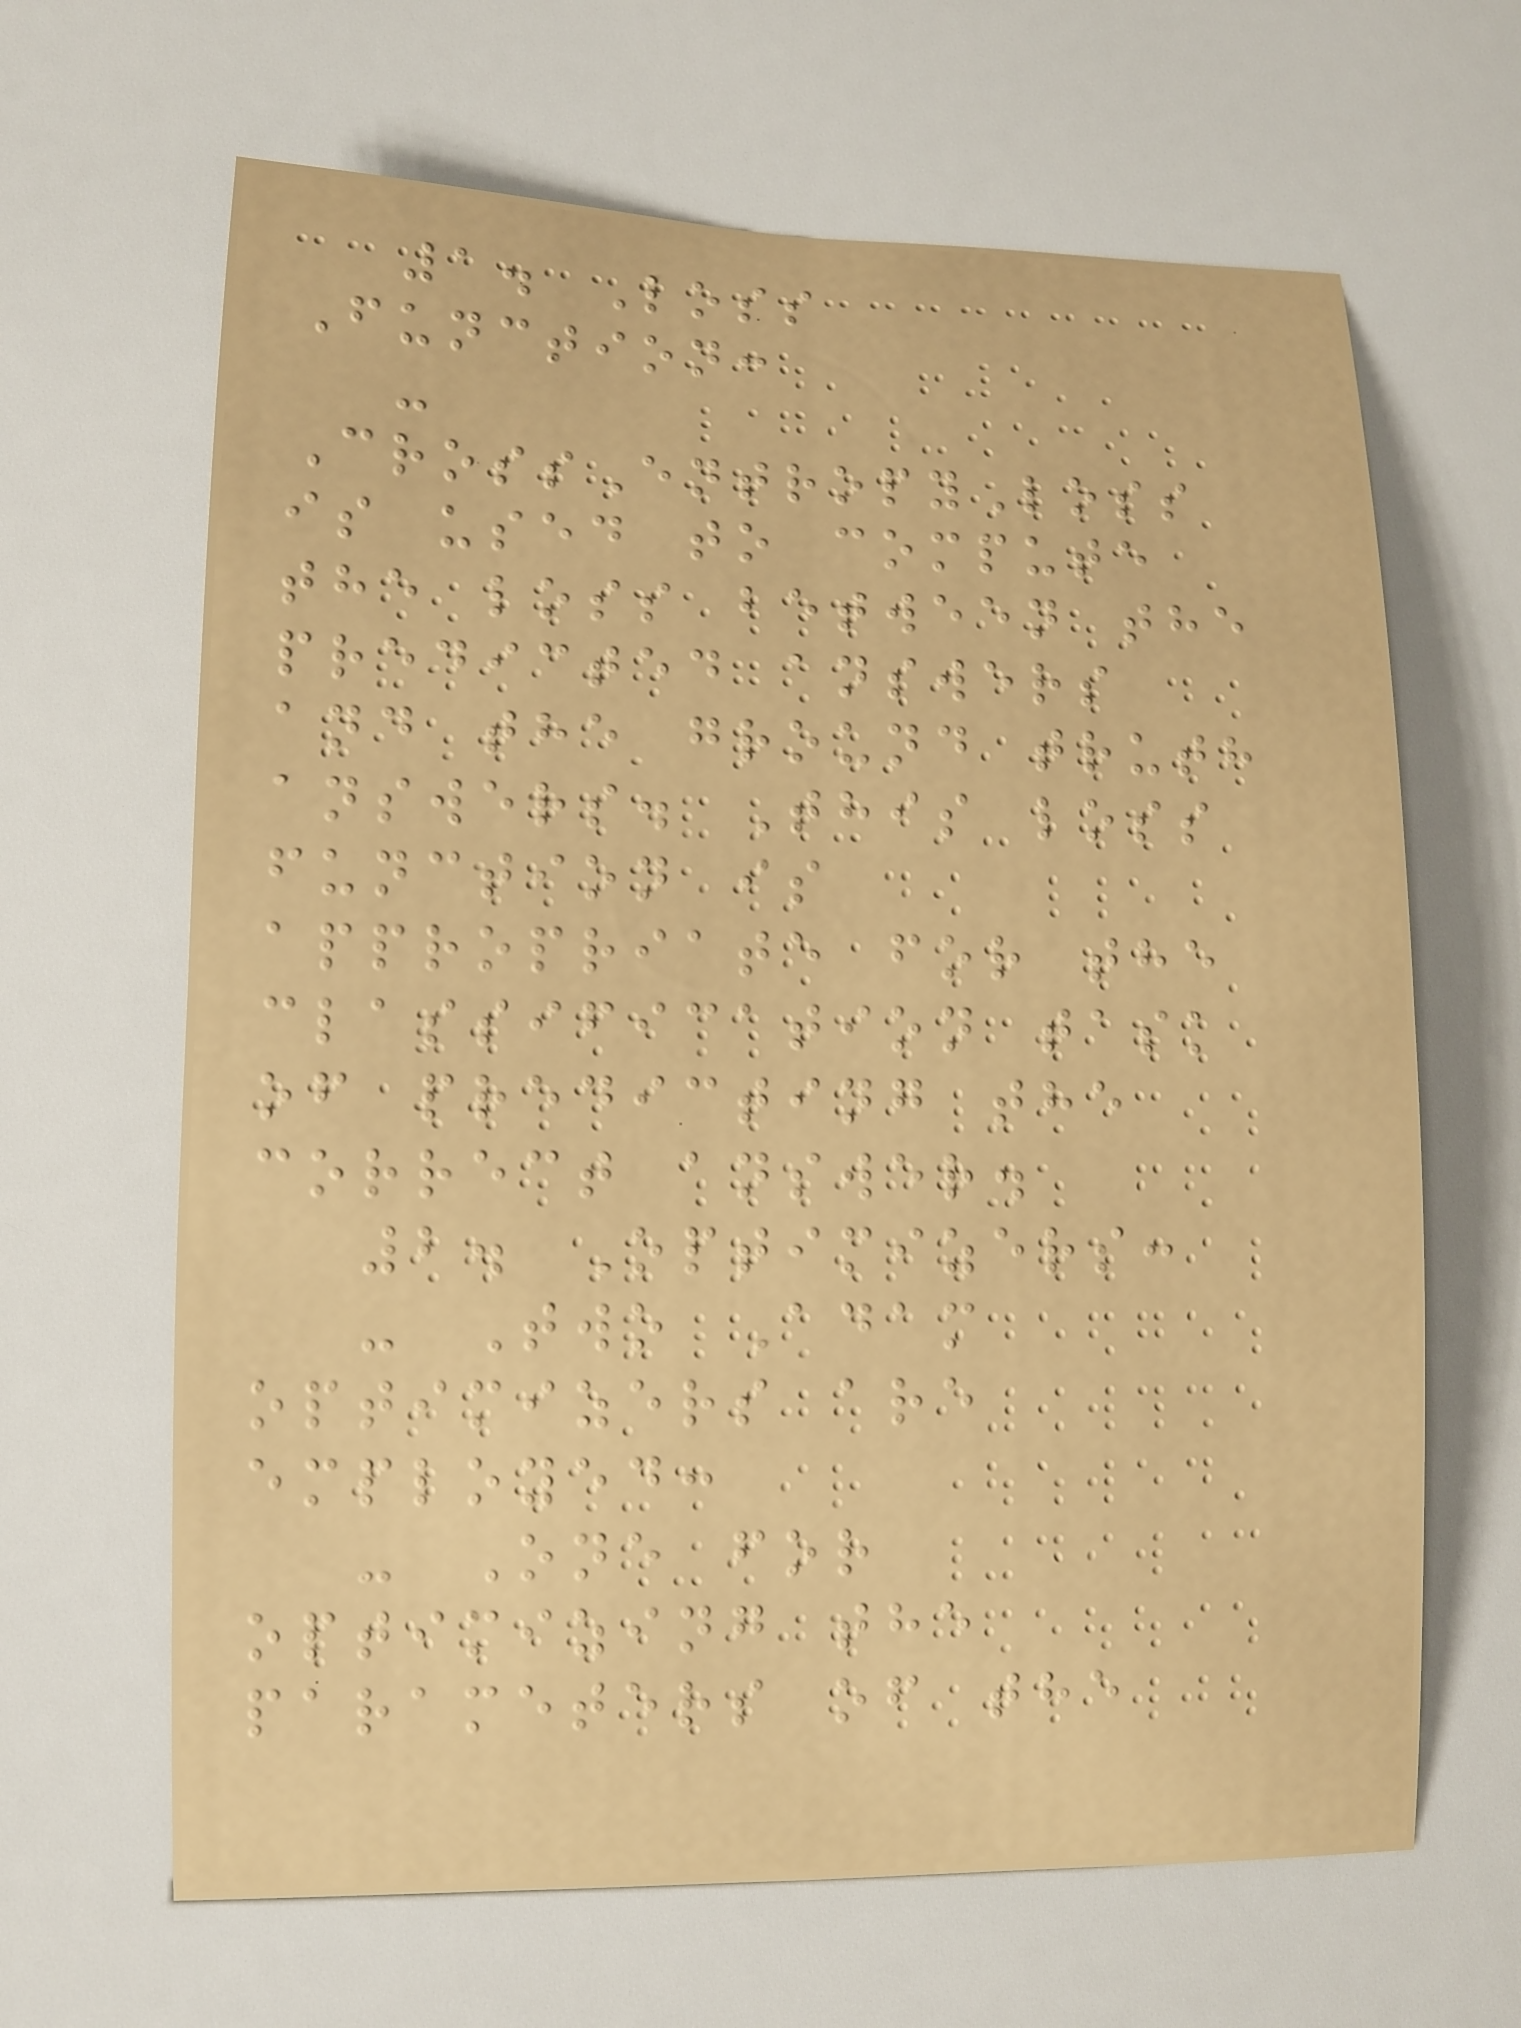1. Loss
Function:
-
CrossEntropyLoss
is used to compute
the loss between the
predicted answers
and the ground truth
answers. This loss
function is
appropriate for the
classification task
of predicting the
correct answer.
2. Optimizers:
- Two Adam
optimizers are
employed:
- One for
optimizing the
parameters of the
